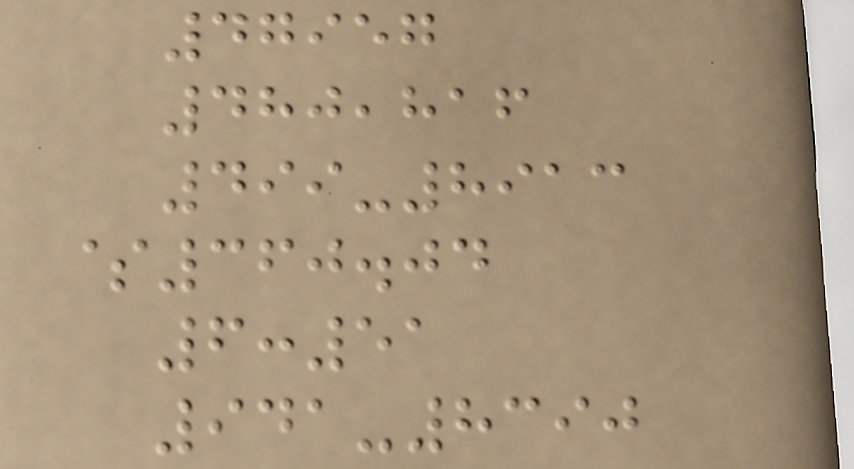47957
480,816
499-8913
$360.04
6:51
941-8390
